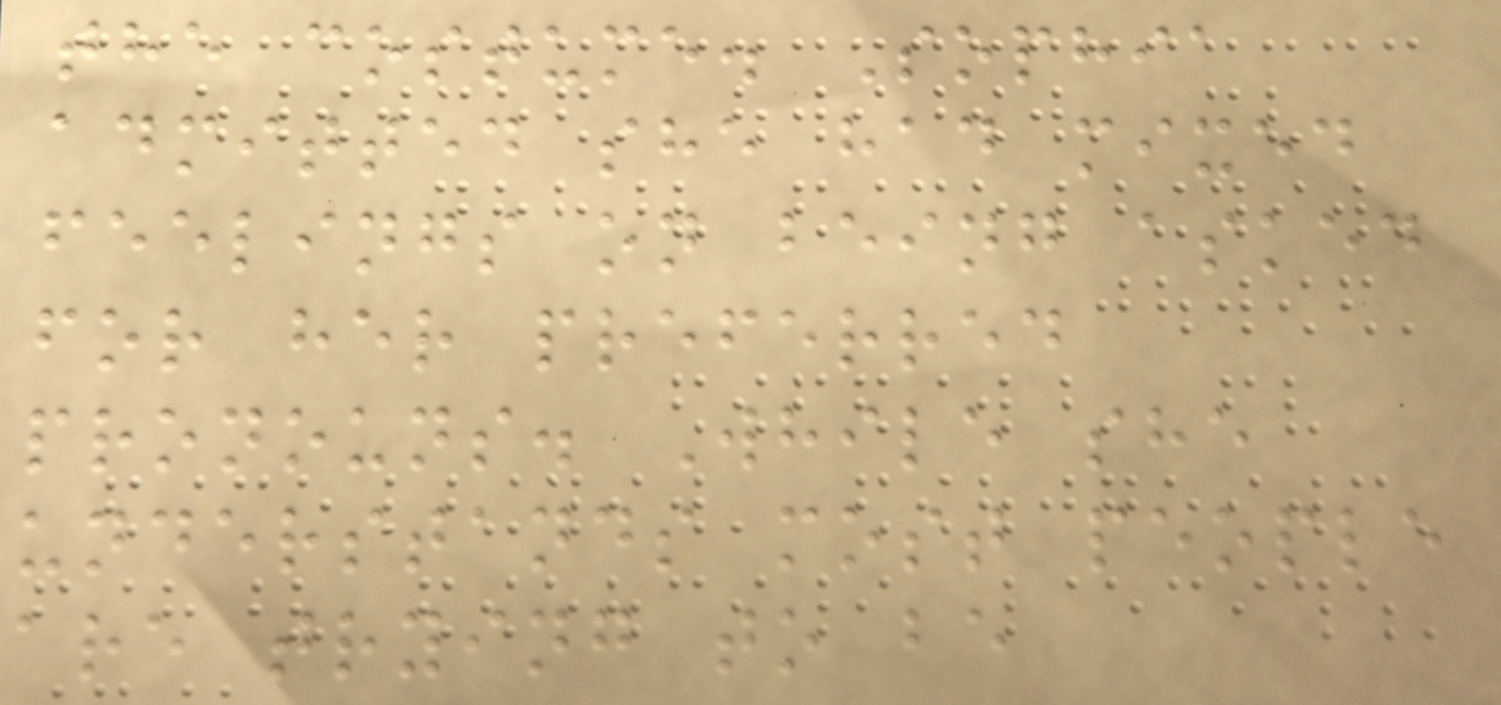the costume. Sophia
admitted she had mixed
feelings on being asked
for her preferred
pronouns. While she
understands most people
are trying to be
